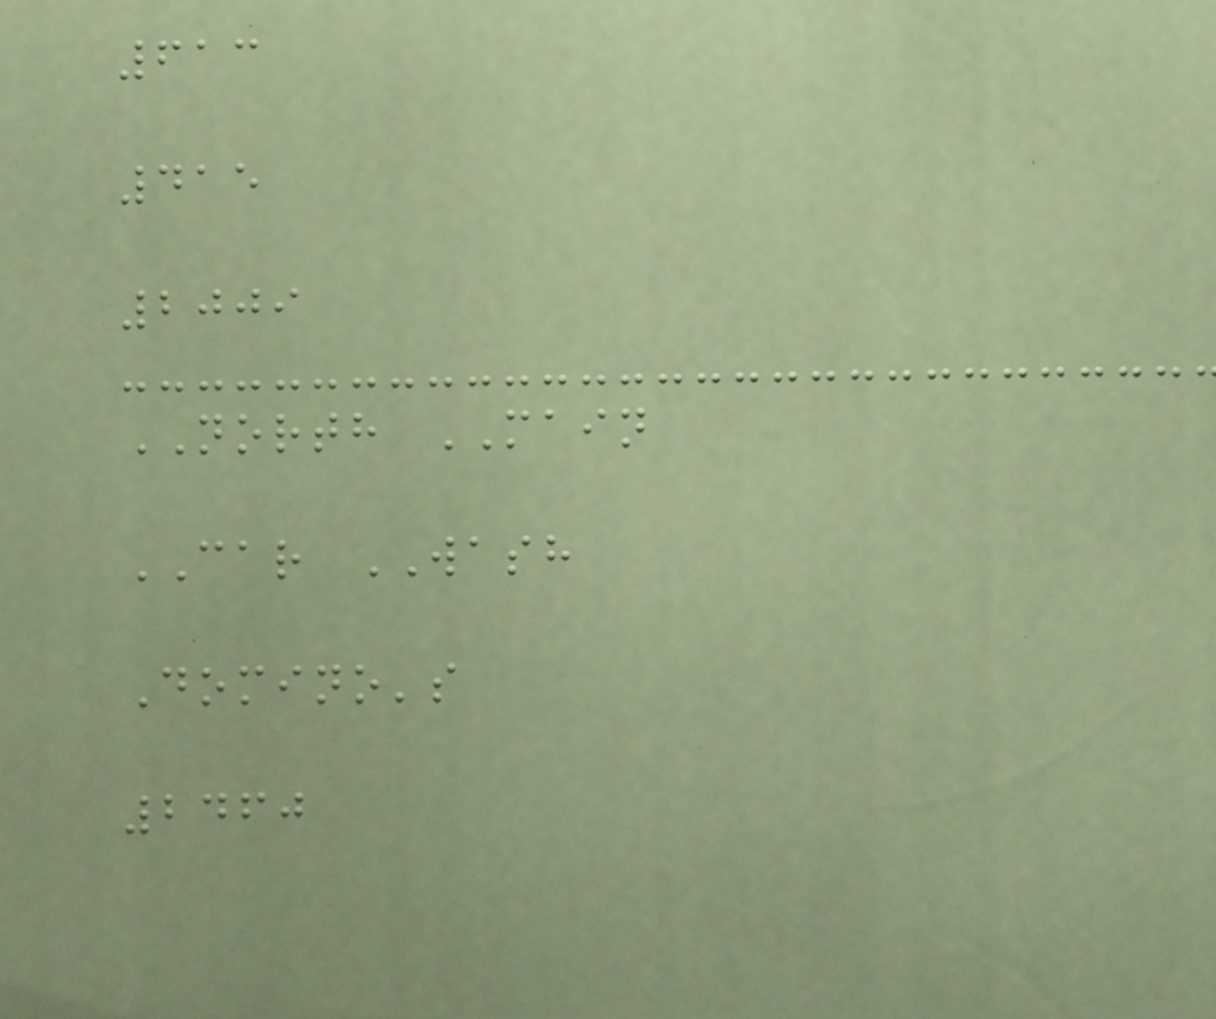613
415
2009
NORTH MAIN
CAR WASH
Domino's
2460
